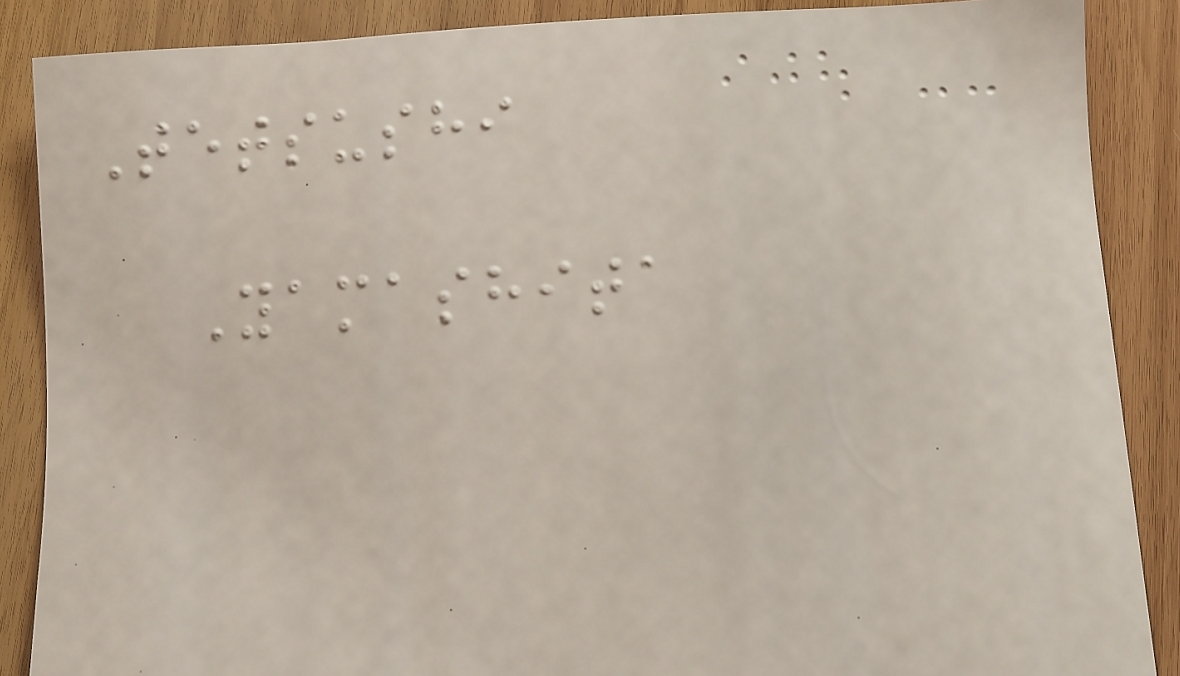Tetsushi
Yamashita
